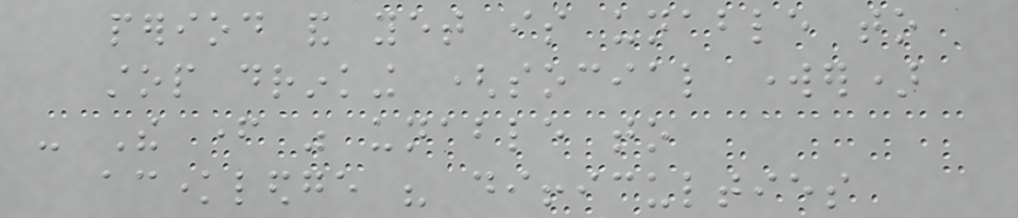period and yet is unable to
stop drinking (social worker)
- The father was unable to
acknowledge his difficulties
